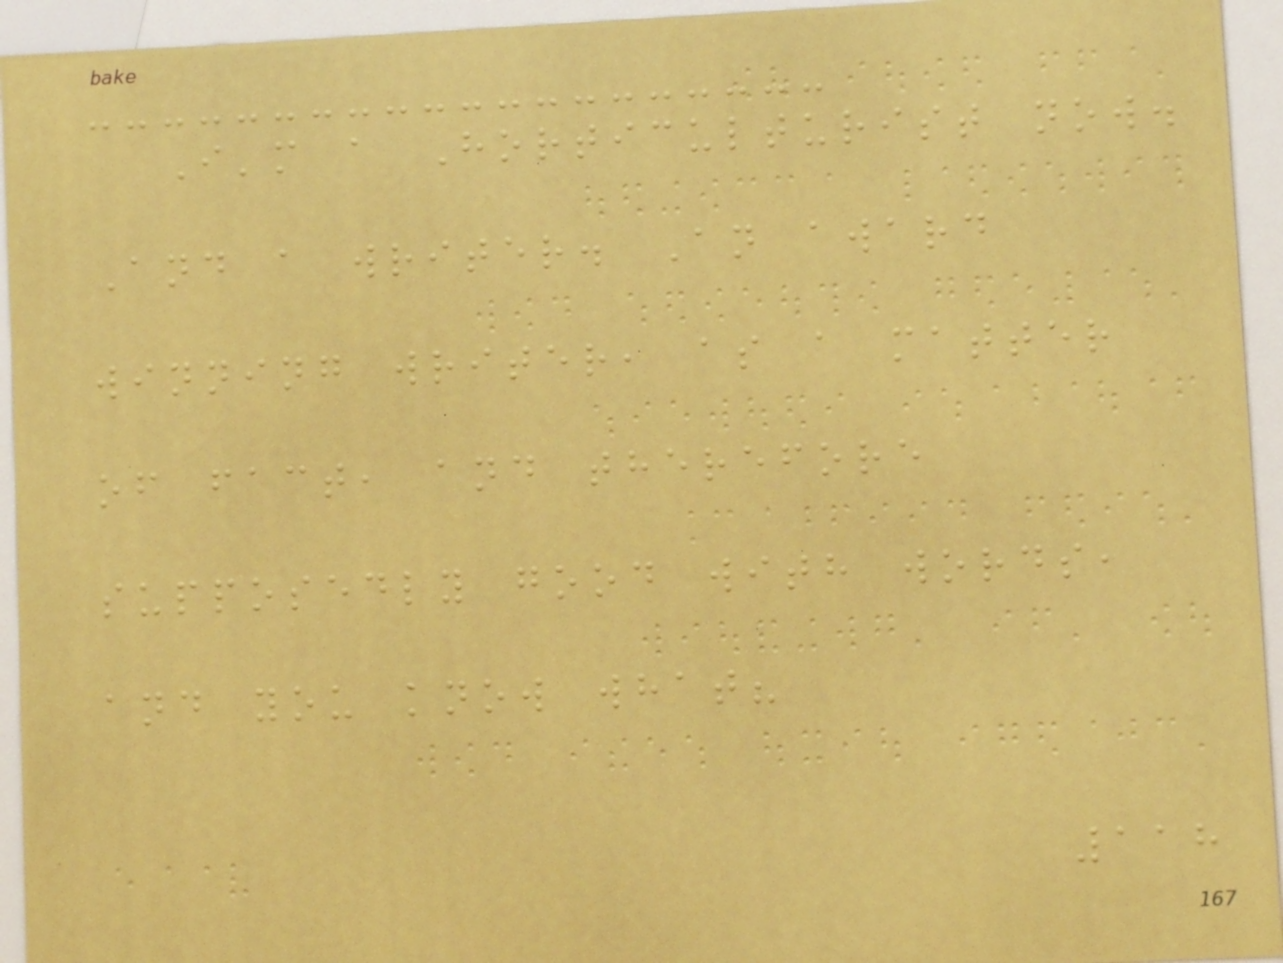I'm a Horticulturist now.
And a writer. An award
winning writer, as a matter
of fact, and therefore
supposedly good with words,
and you know what?
118
